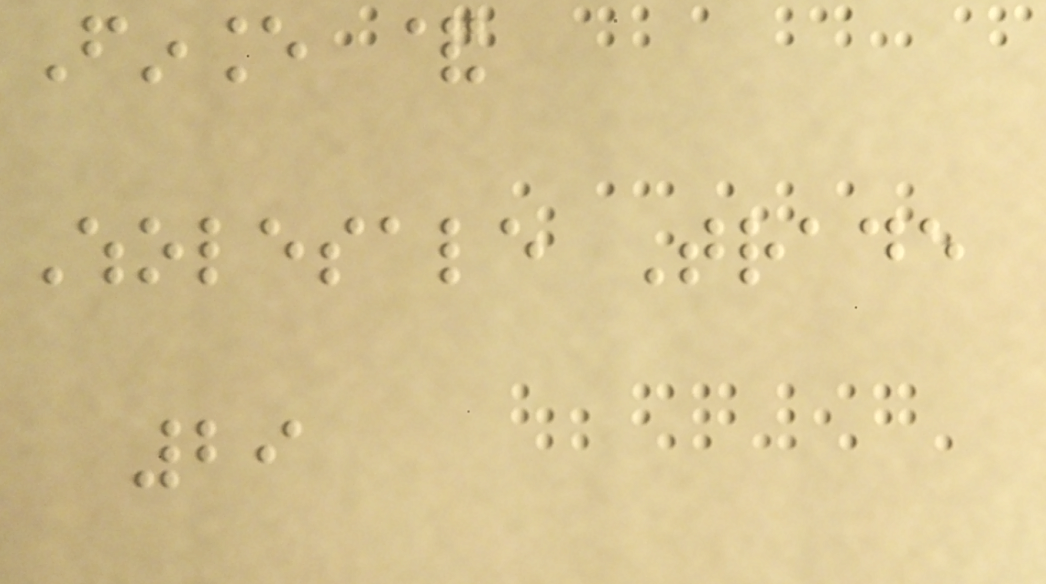Finance &
Wholesale Trade
29
